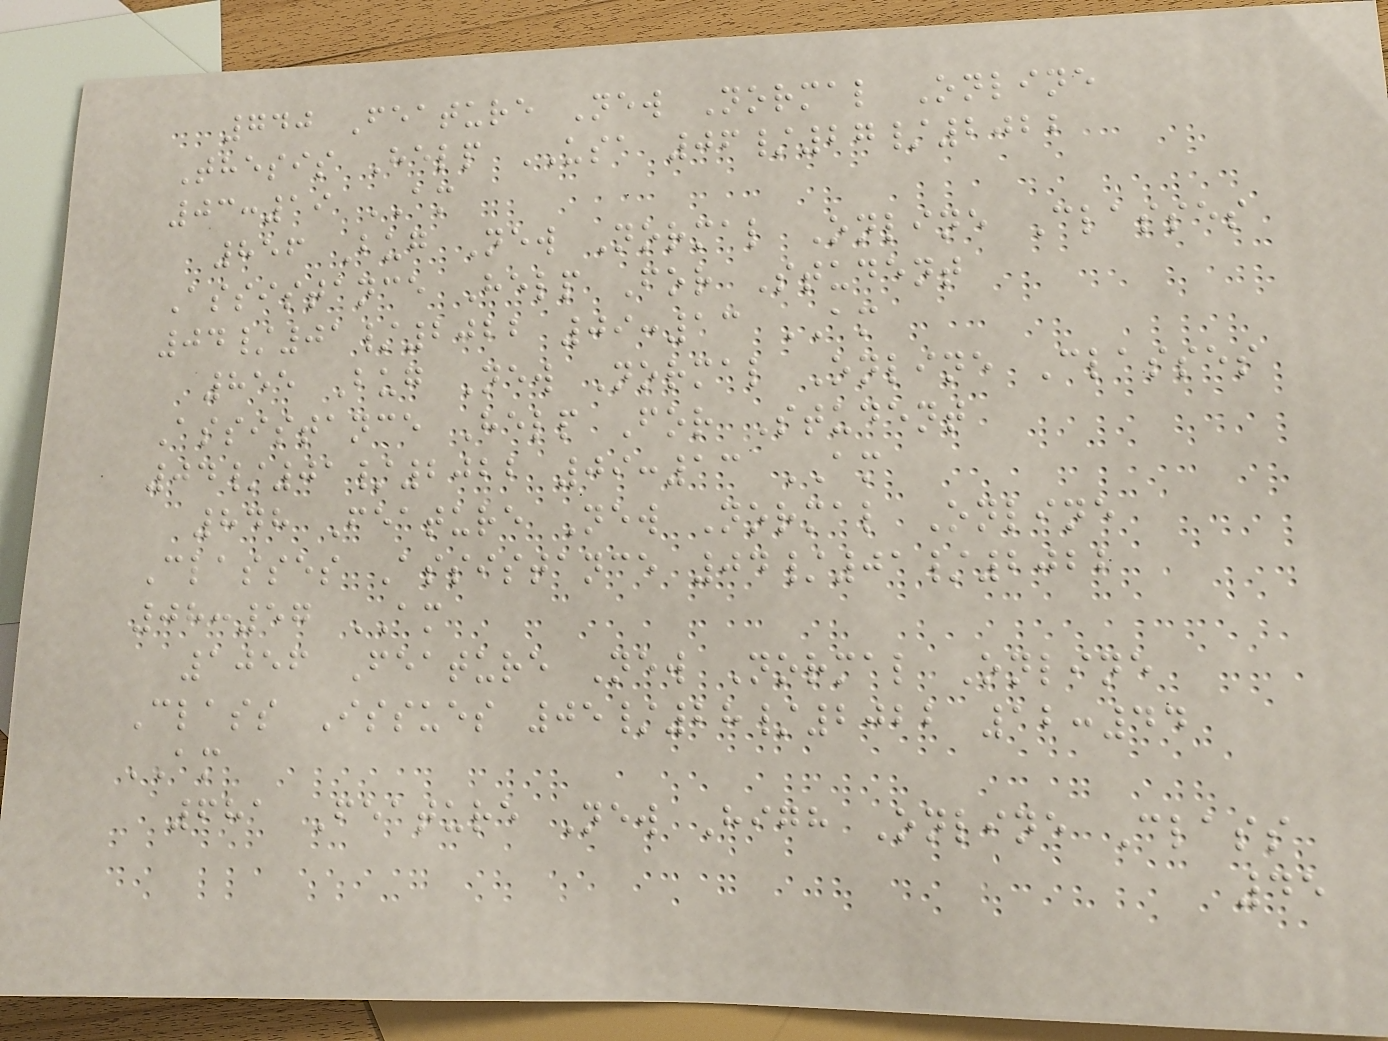740 Feature New Normal Online
Thesis Help USA 06/27/2022
03:19 AM
856 Bug New Normal Online Classes
Assistance Help For Student
04/01/2022 09:13 AM
855 Bug New Normal Online Classes
Assistance Help For Student
04/01/2022 09:13 AM
848 Feature New Normal Online
Classes Assistance 04/01/2022
08:57 AM
1056 Feature New Normal Online
Class Issues 05/28/2022 12:44
AM
681 Feature New High Online Class
45
